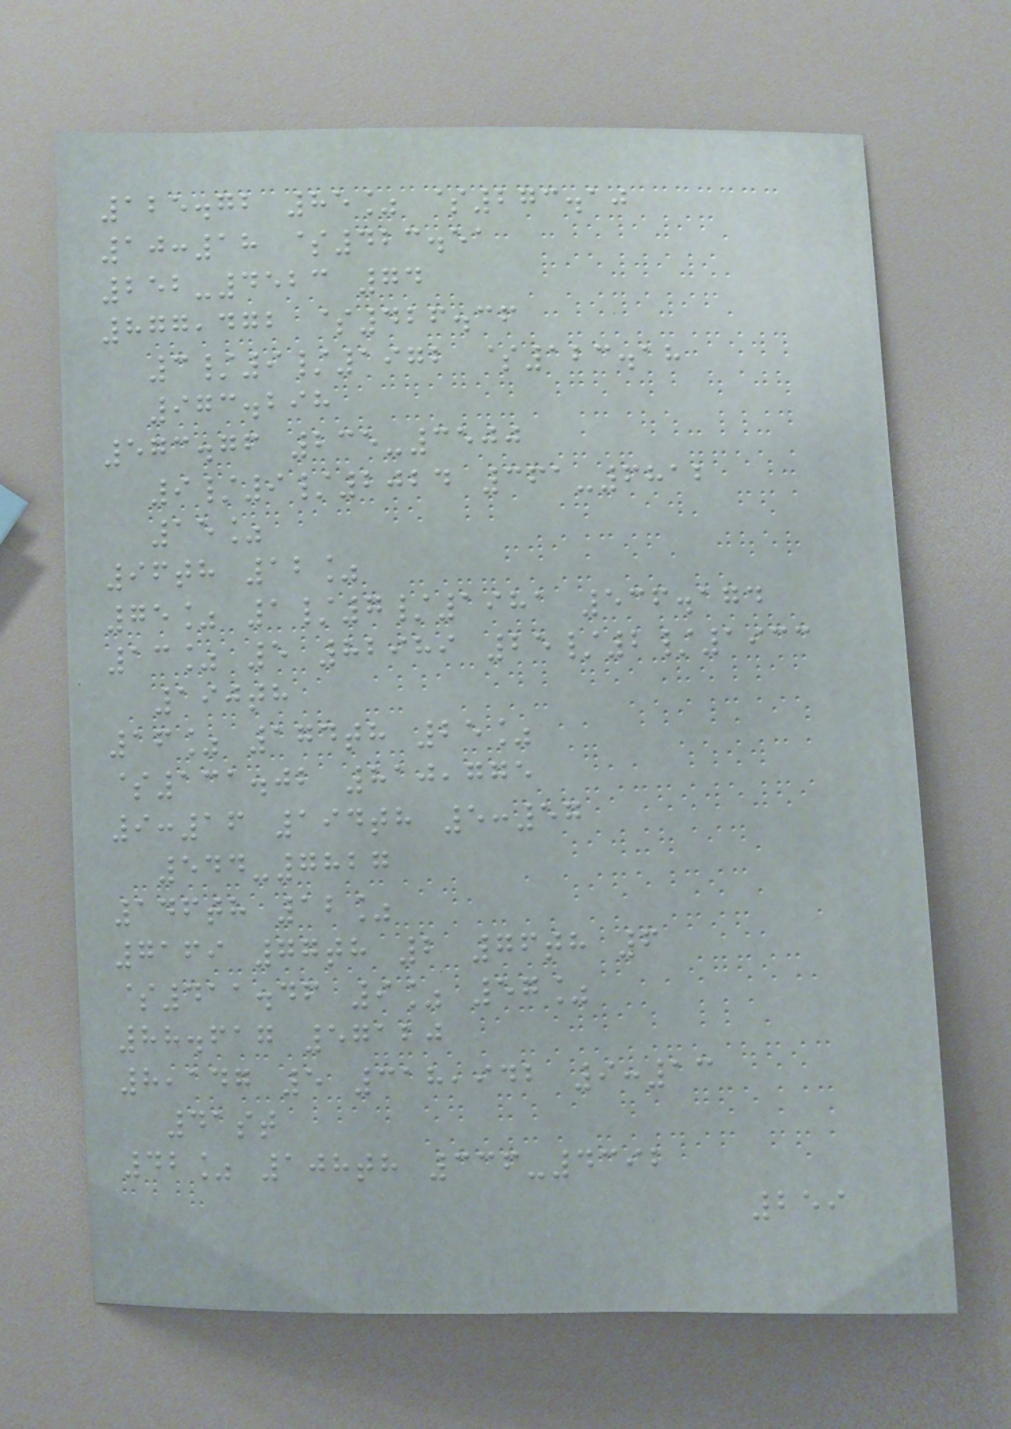125.72 85% $273.10
10:18 $423.51
252-4523 74
877,472 $426.36
3/9/1972 $123.18
973.298
573.76 235-3500
9/9/2024 361-6812
15%
96th 12%
75% 1/7/1981 536.174
13% 5 82989 25/2/1933
190th
16% 174th 25%
$131.02 810,775
9:16 194th 5:57
544-7827
146th 12%
7169 77th 2 76th 6
$411.46 9% 57%
88.617 57120
8,147 5 318,942 9:13
41st
42% 108th 336-4392
259
